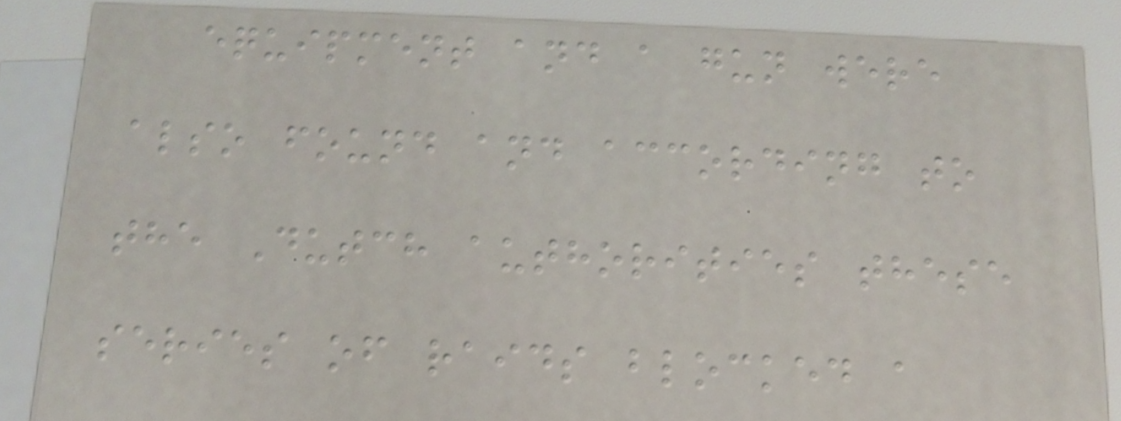equipment and a gun were
also found and according to
the Dutch authorities these
series of raids blocked a
